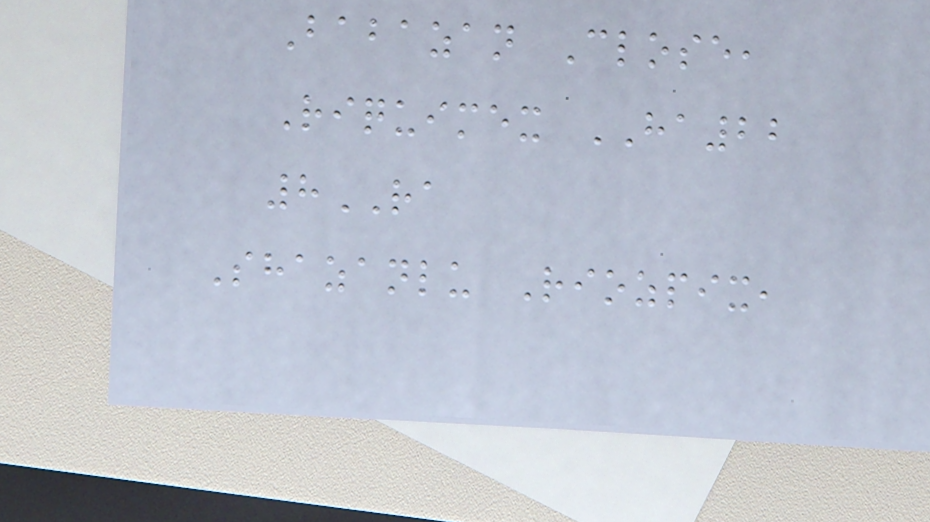Babazan Close,
Riquimex HA22
8RA
Shazanlu Riozpix,
